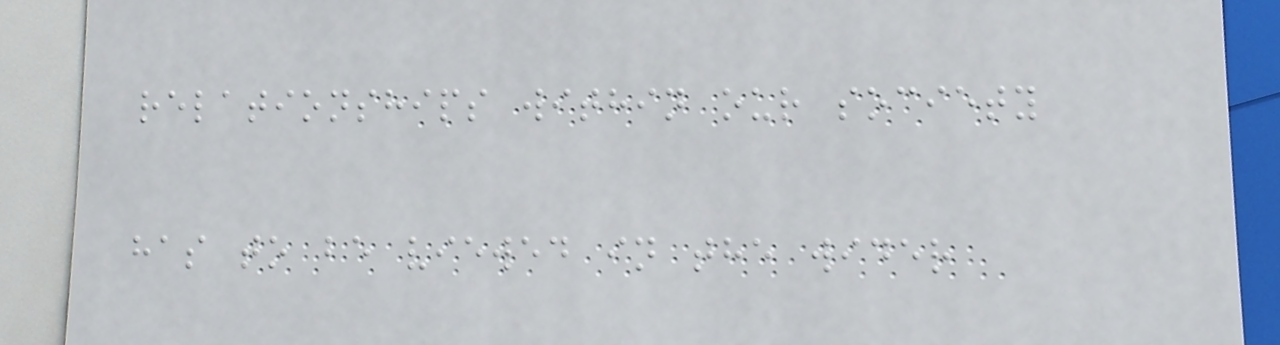relationships within our society
has to be viewed in the wider
